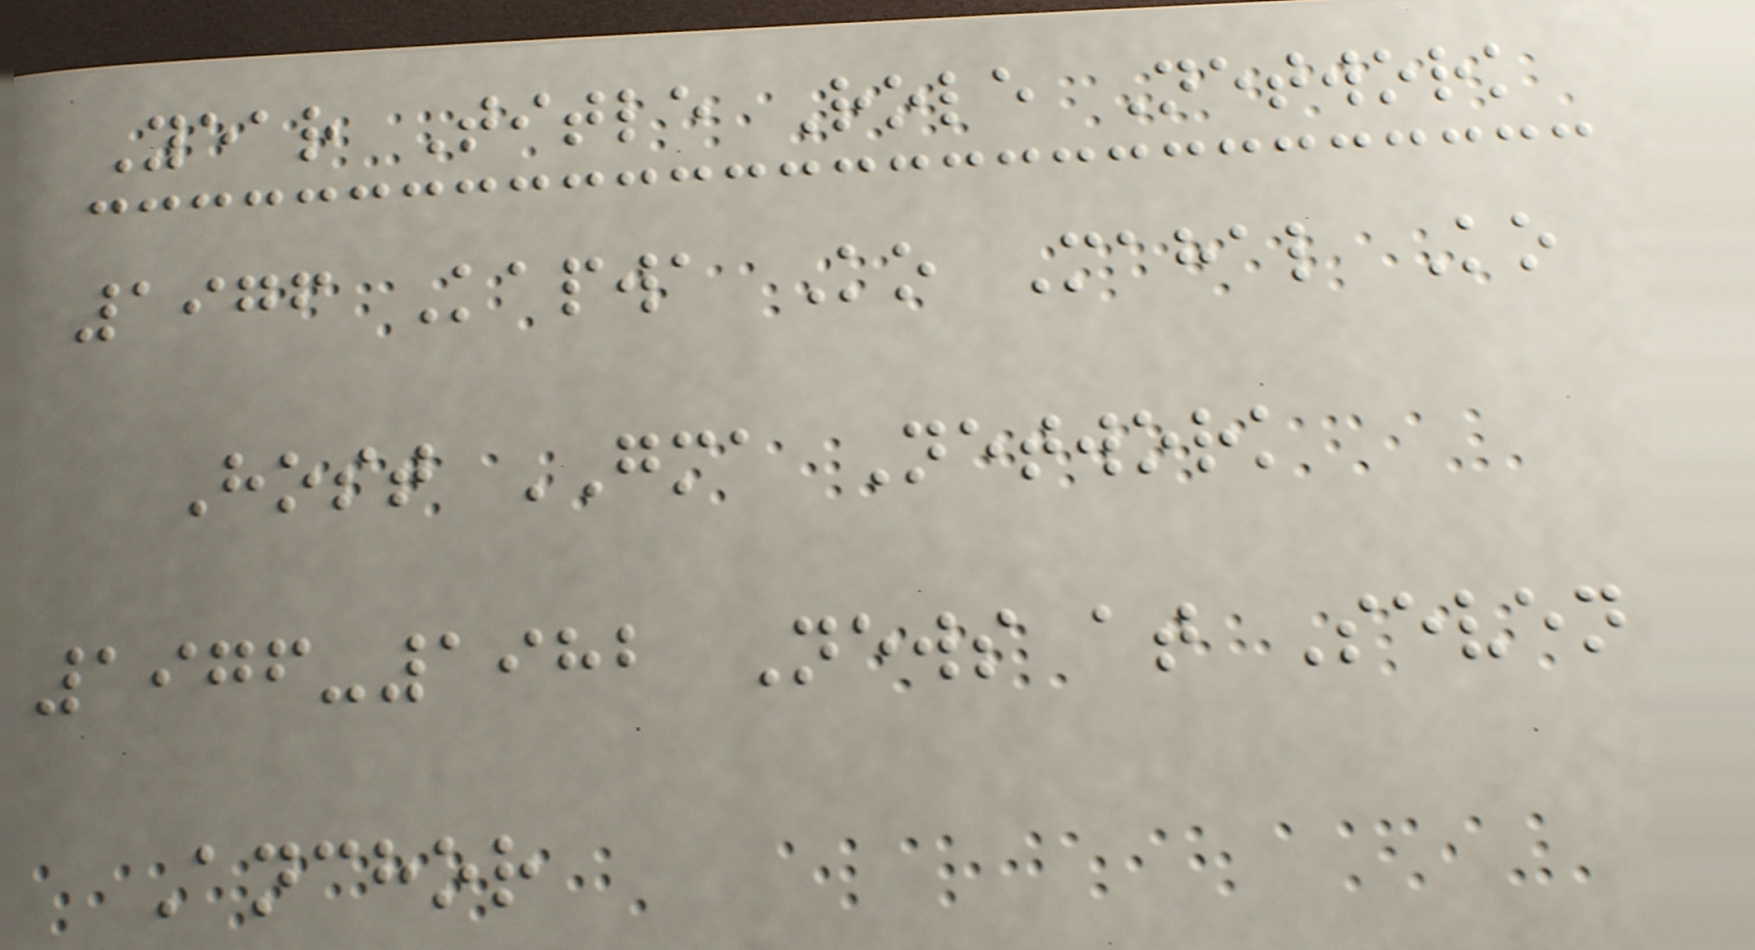Year Title Role Network
1976 Kapwa Ko Mahal Ko
Host GMA Network
1976-1982 News at Seven
Anchor
